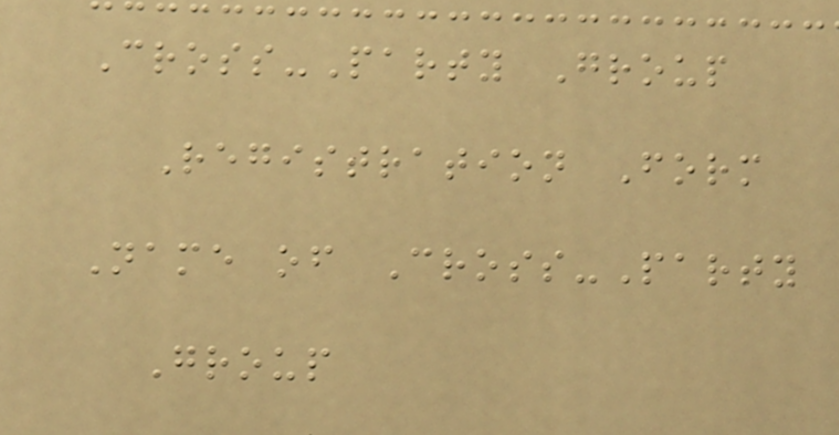Cross-Party Group
Registration Form
Name of Cross-Party
Group
